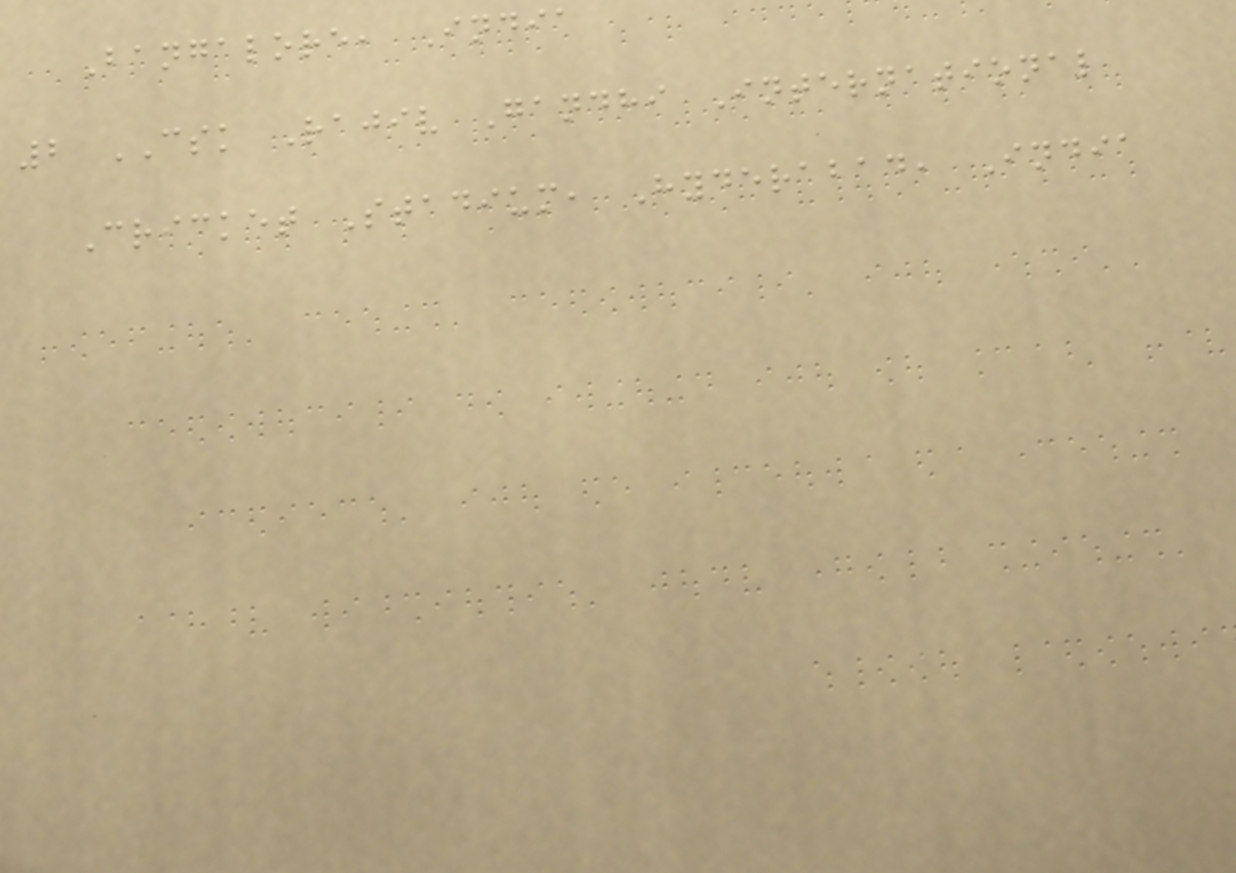Bangalore, India
2 CSK Rajiv Gandhi International
Cricket Stadium, Hyderabad, India
